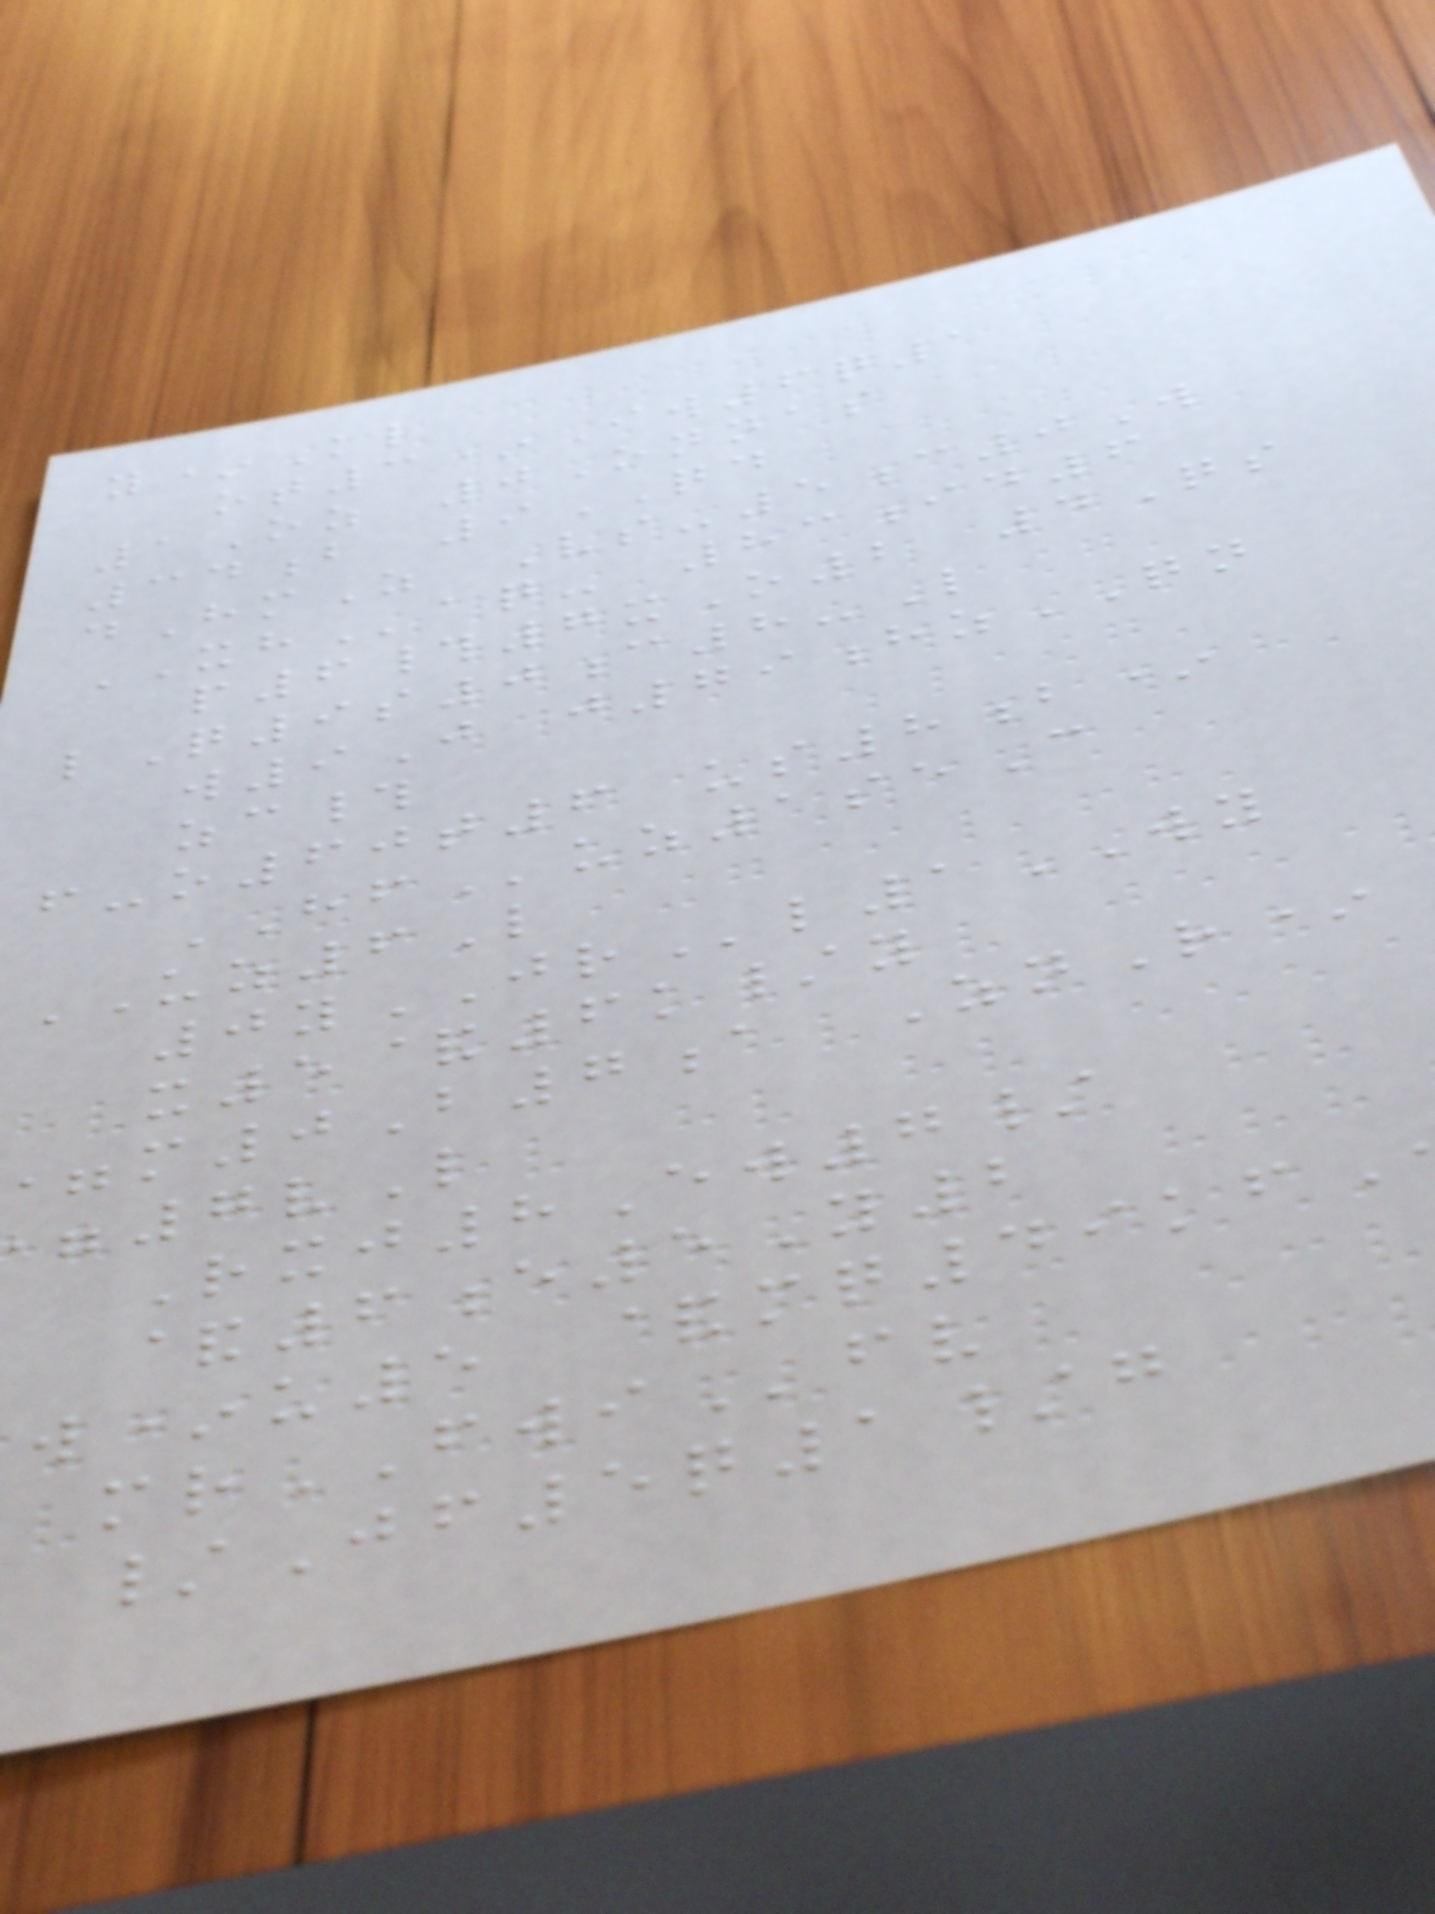y*Kl
ot3*Iw6q1
1Oz 0Onnas
34b 9QD
dHmZ Vs-5c0W
XHaq- 83id6
p6#7xO2 4Qs
lQ9s0c8-L
w9J j79hzQN
zc#
f-o60t6 us8b*
HFuz1seC
UZ6L
0yJRl1WY
x5&6k/y
m0B7a ZnR*
7vL
Rxj8Ew7/
&6e5Y2
w*u5 &mq49kf
mrFWIfv
/Jf5q1/g
